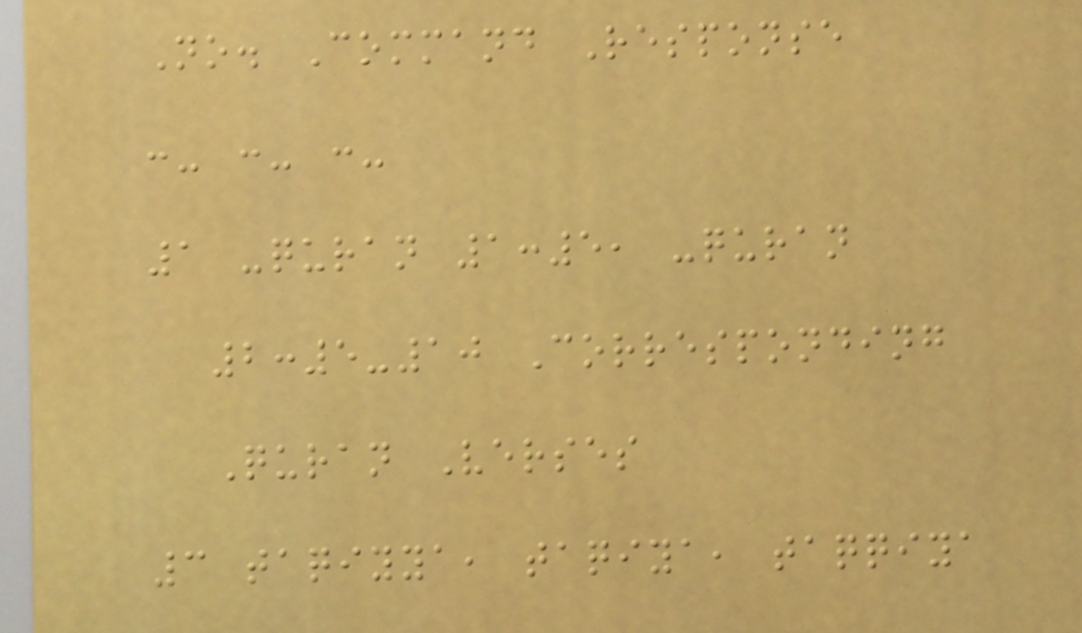No. Command Response
:- :- :-
1 -quran 1:5, -quran
2:5-10 Corresponding
Quran Verses
3 taqiyya, taqiya, taqqiya
